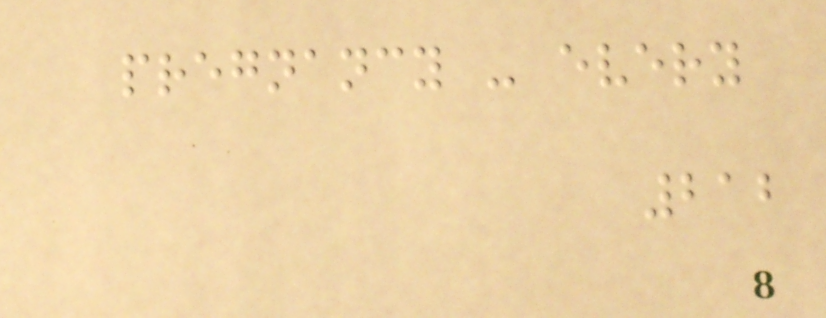pregnancy - every
212
